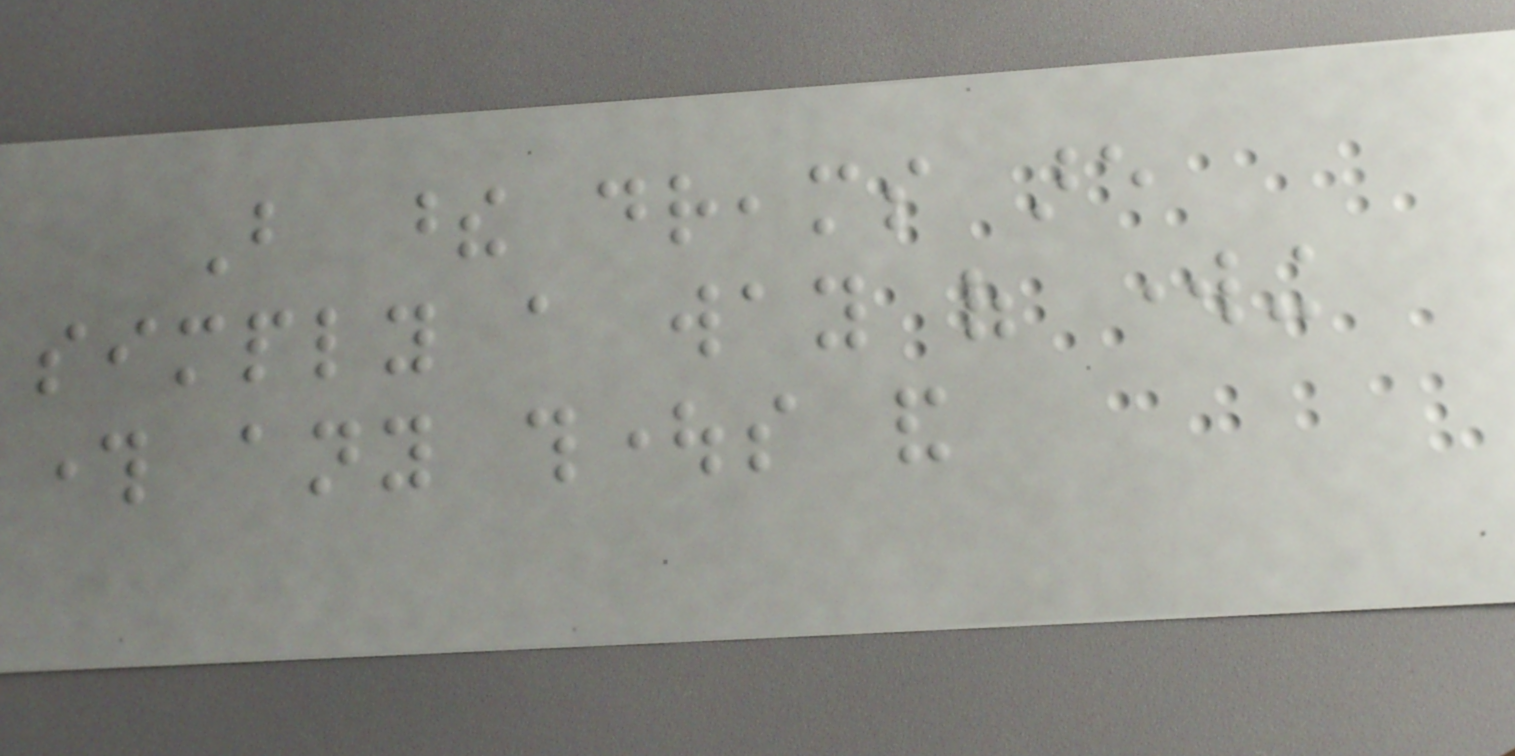But these dreams are
simply a way of working
through any thoughts and
